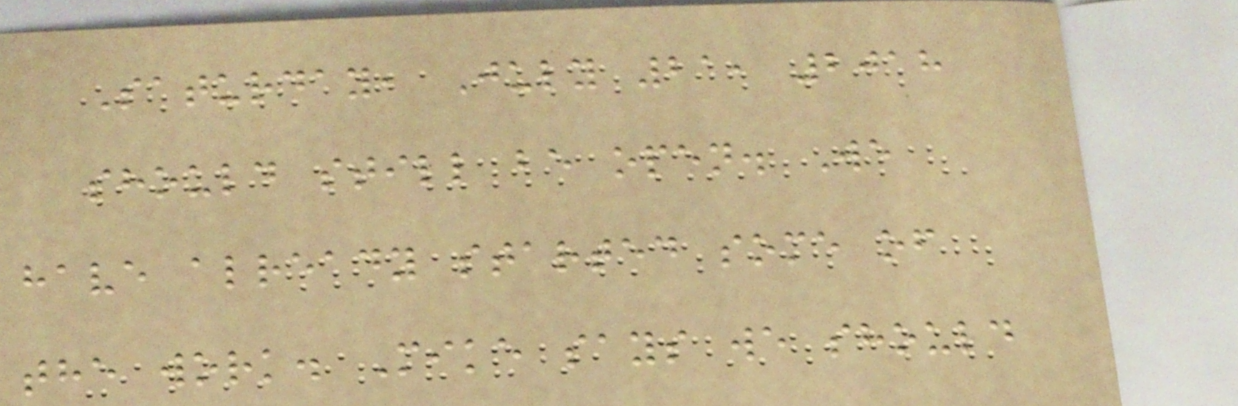Saturday, July 21, 2018
should still be open. We
have already started some of
the work. Mike says we should
